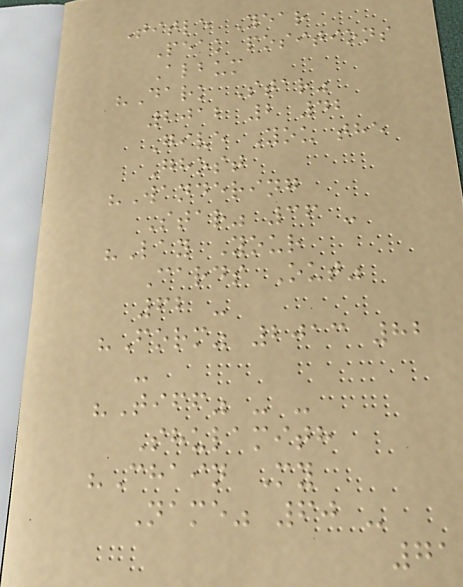Title Year
Peak positions
Album
"Dark Star"
2012 2 42
Give You the
Ghost
"Wandering
Star" 36 -
"Lay Your
Cards Out"
62 -
"Form" 2013 82
-
"Tiff" - -
Shulamith
"Chain My
Name" 60 -
71
